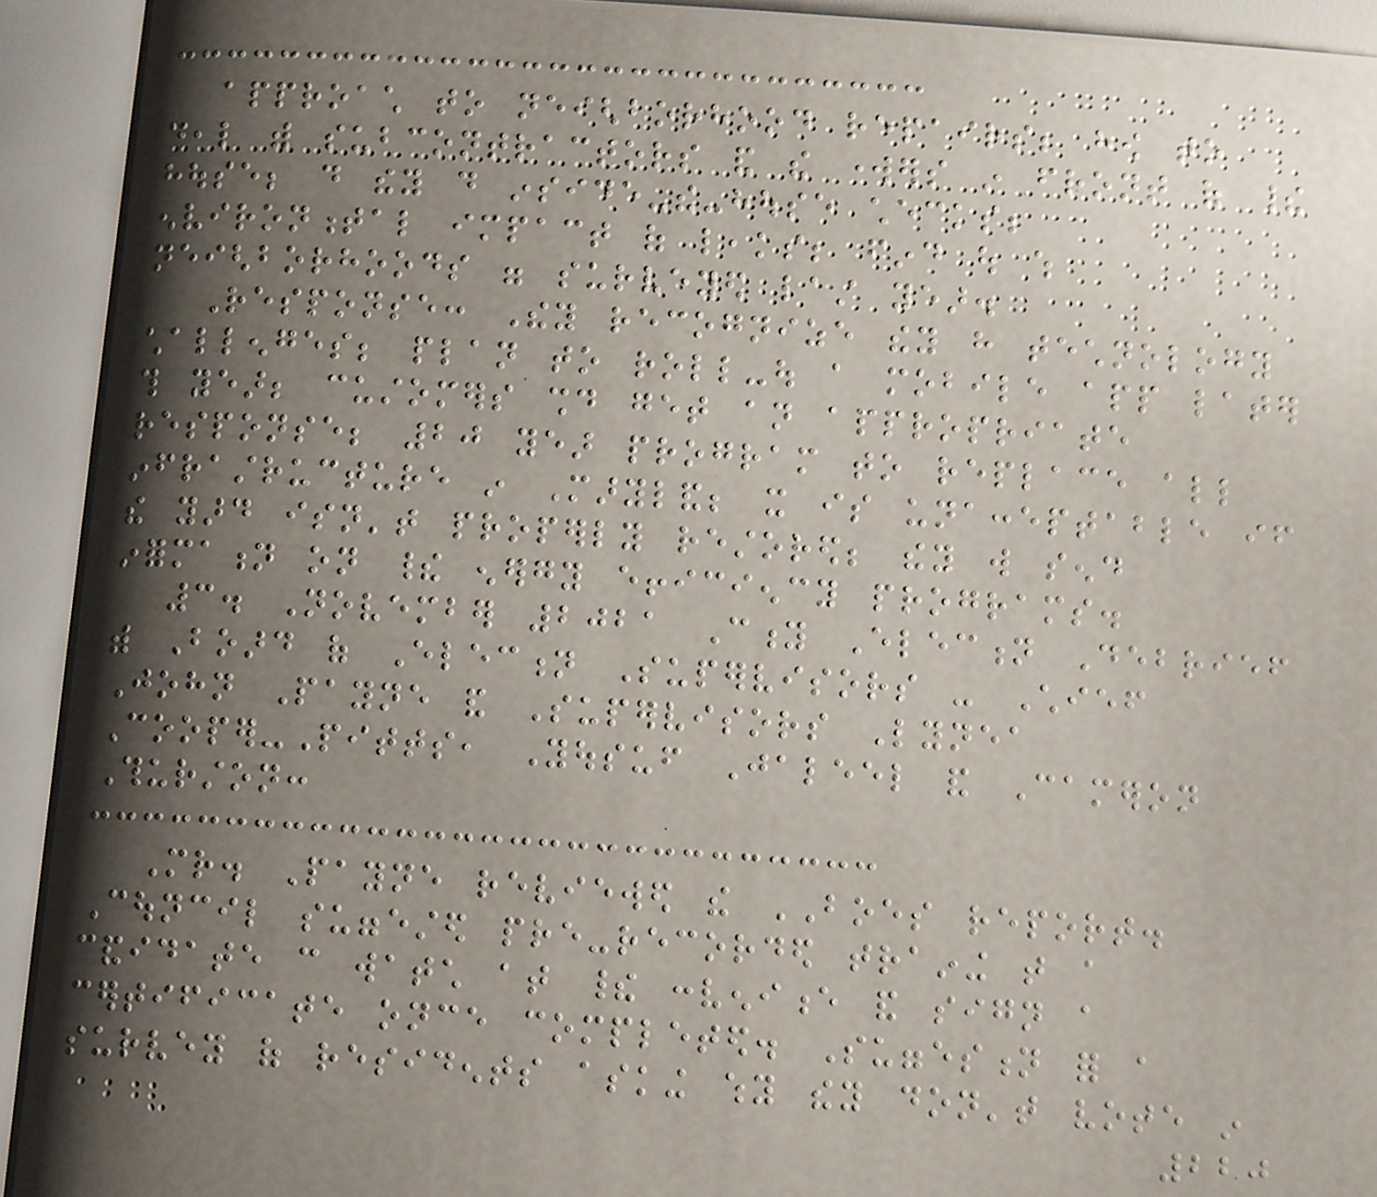approach to neighborhood repairs; how to
deal with subcontractors and the workers in front of their
house; do they do inside-the-house checks;
environmental impact of leaks; find out which
neighborhoods were surveyed last year.
Response: They recognize they have technology
challenges; plan to roll-out a mobile app later
this year; customers should get an appropriate
response; 20 year program to replace all
infrastructure in Maryland; it is unacceptable if
the yard isn't properly restored; they will send
information on their energy efficiency programs.
3. November 2021 City Election Debrief
with Board of Election Supervisors - Chief
John Payne and Supervisors Lynea
Cooper-Pitts, Yousuf Jaleel and Cameron
Thurston:
Mr. Payne reviewed the BOES report.
Council suggested pre-recorded training that a
candidate can watch at their convenience and sign a
certificate once completed. Suggestion for a
survey of residents asking why they don't vote in
220
